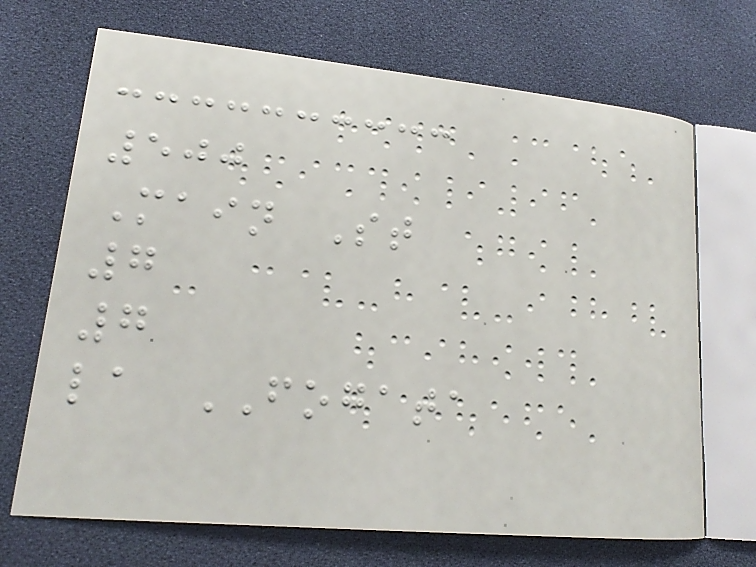500
Main St
7
7
la FOGATA
